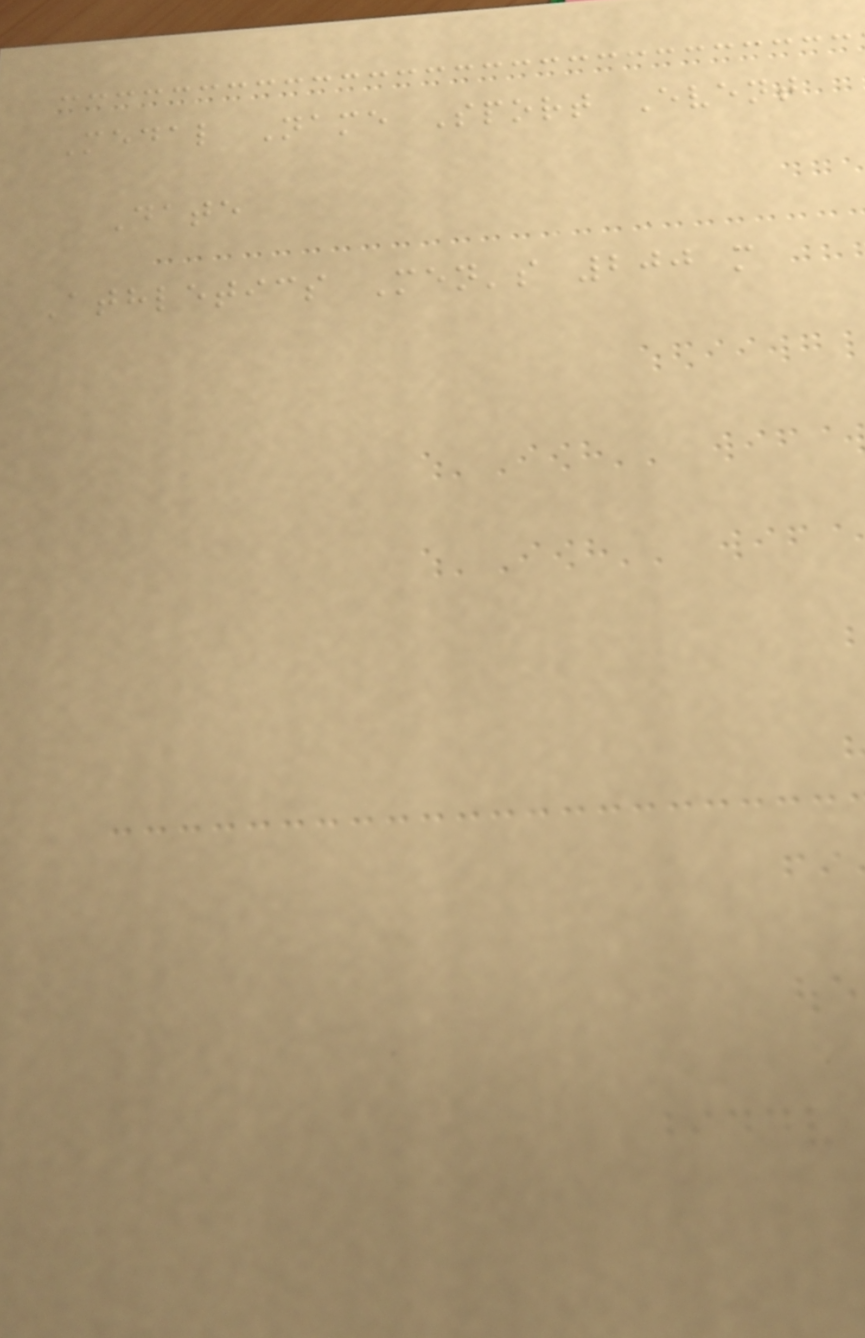Medal Name Sport Event
Date
Athletics Men's 200 m
